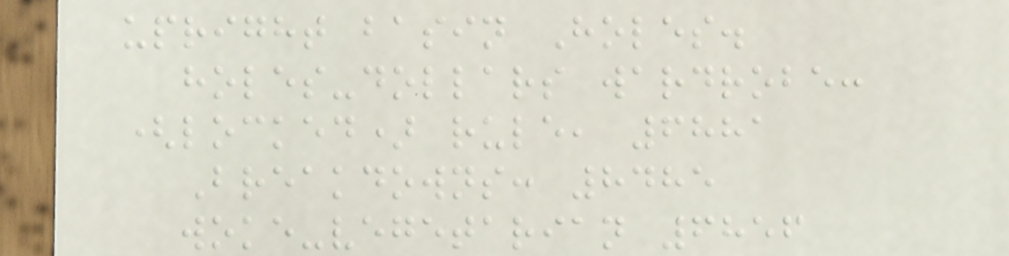upright basin Holes.
holes-dollars wardrobe:
(locked) rule, 6881
Breakdowns: 8485
woke-vegetarian 6856
